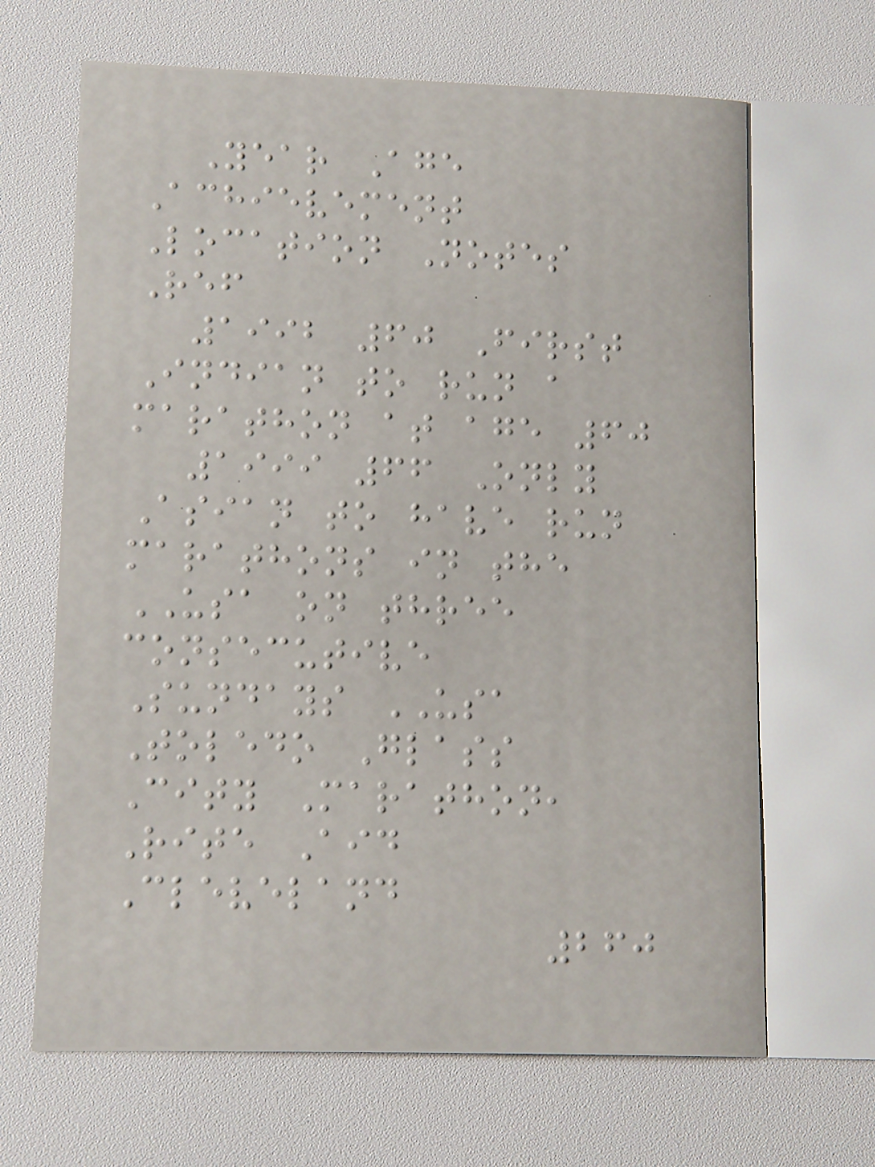Year Age
Achievement
Location Notes
Ref
1992 60 First
Indian to run a
marathon at age 60
1999 66 Only
Asian to have run
marathons in the
USA on three
consecutive
Sundays USA
Toledo Glass
City Marathon,
Rite Aid
Cleveland
260
